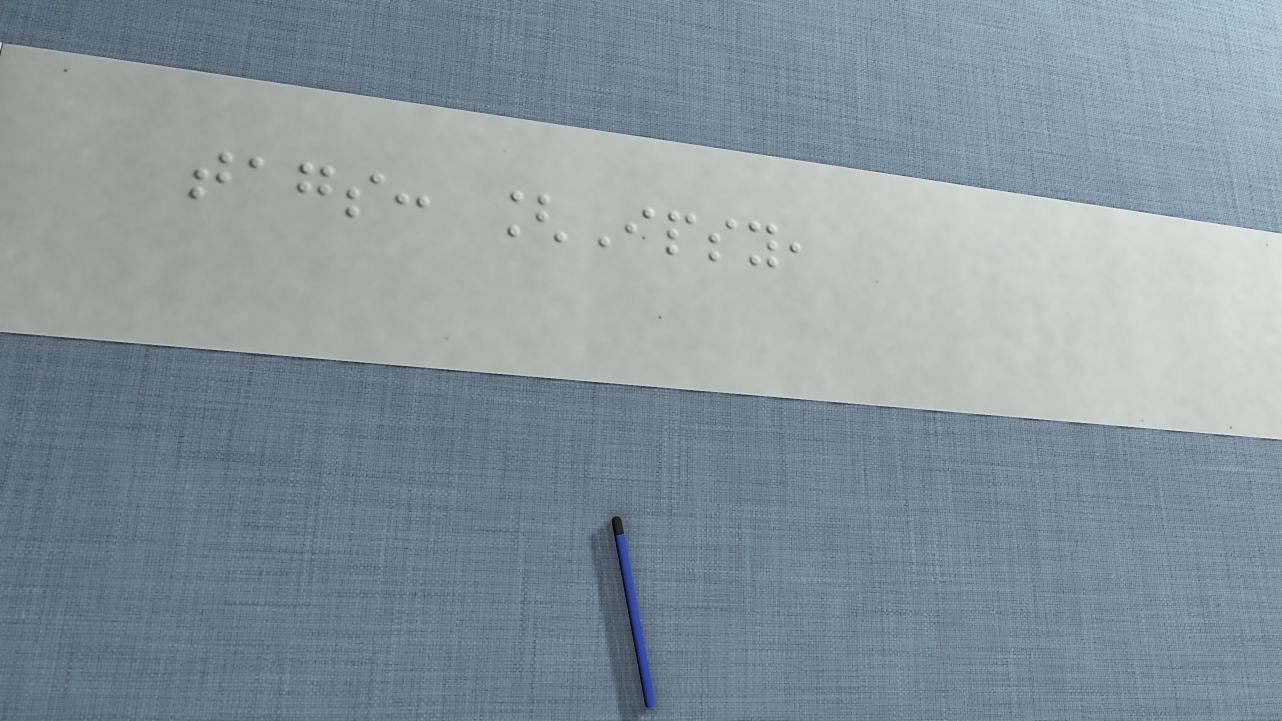tags: [Ipsy,
